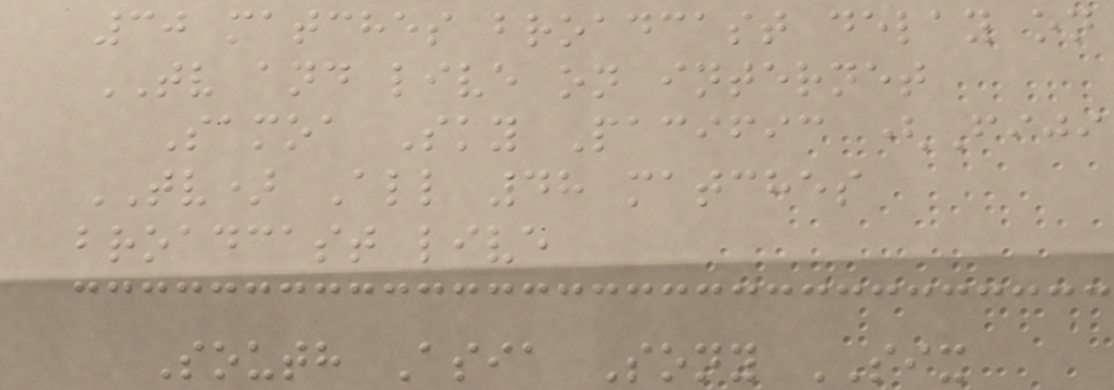30 matches broadcast delay on
TV and live on internet
Samoa Sky Pacific (Fiji
TV) All 48 matches
broadcast live
South Asia Sony SIX
